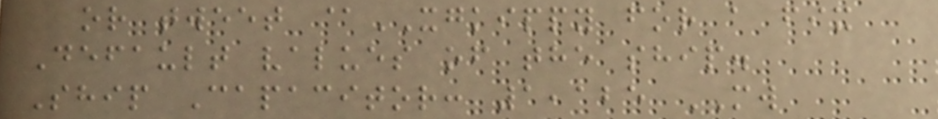or tweet @XGKIPPY for a fix
Default values of the ship.
Ship Capacitor: 1,125 MW
